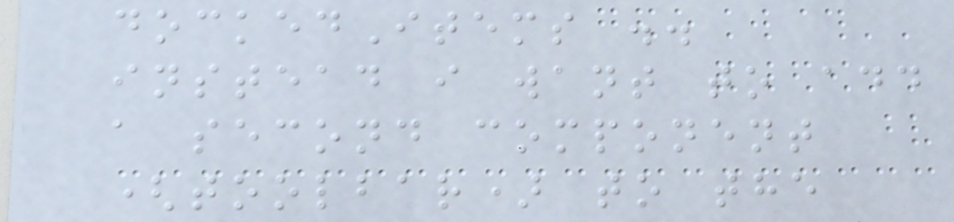dockedItems ..
instead i want to add
a second component
(toolbar) to the
